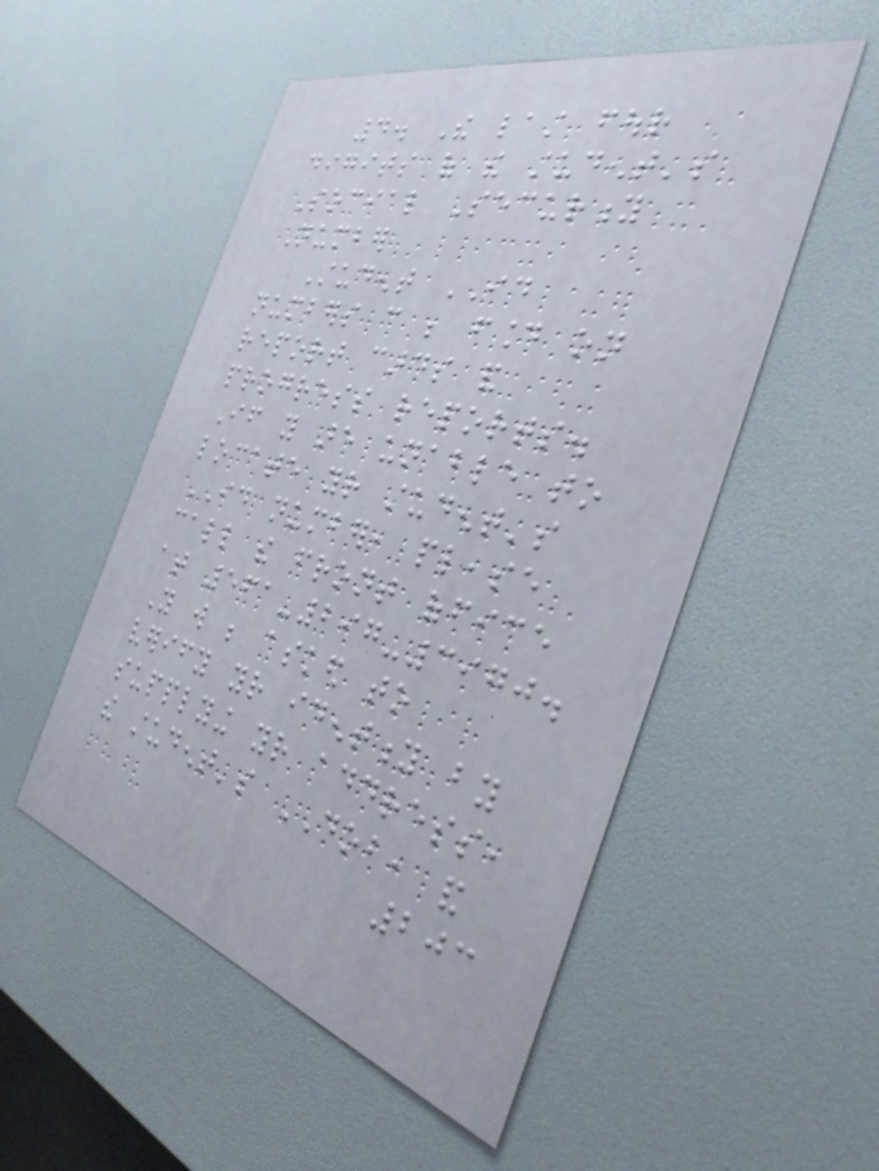4. The last four
digits of the student's
Social Security
Number
Student ID
numbers can be found on
report cards and
progress reports.
If you are unable to
locate your student's
ID number, please
call the front office
at 561-297-3970.
You will be asked to
verify your identity by
supplying your address,
the student's DOB, and
203
